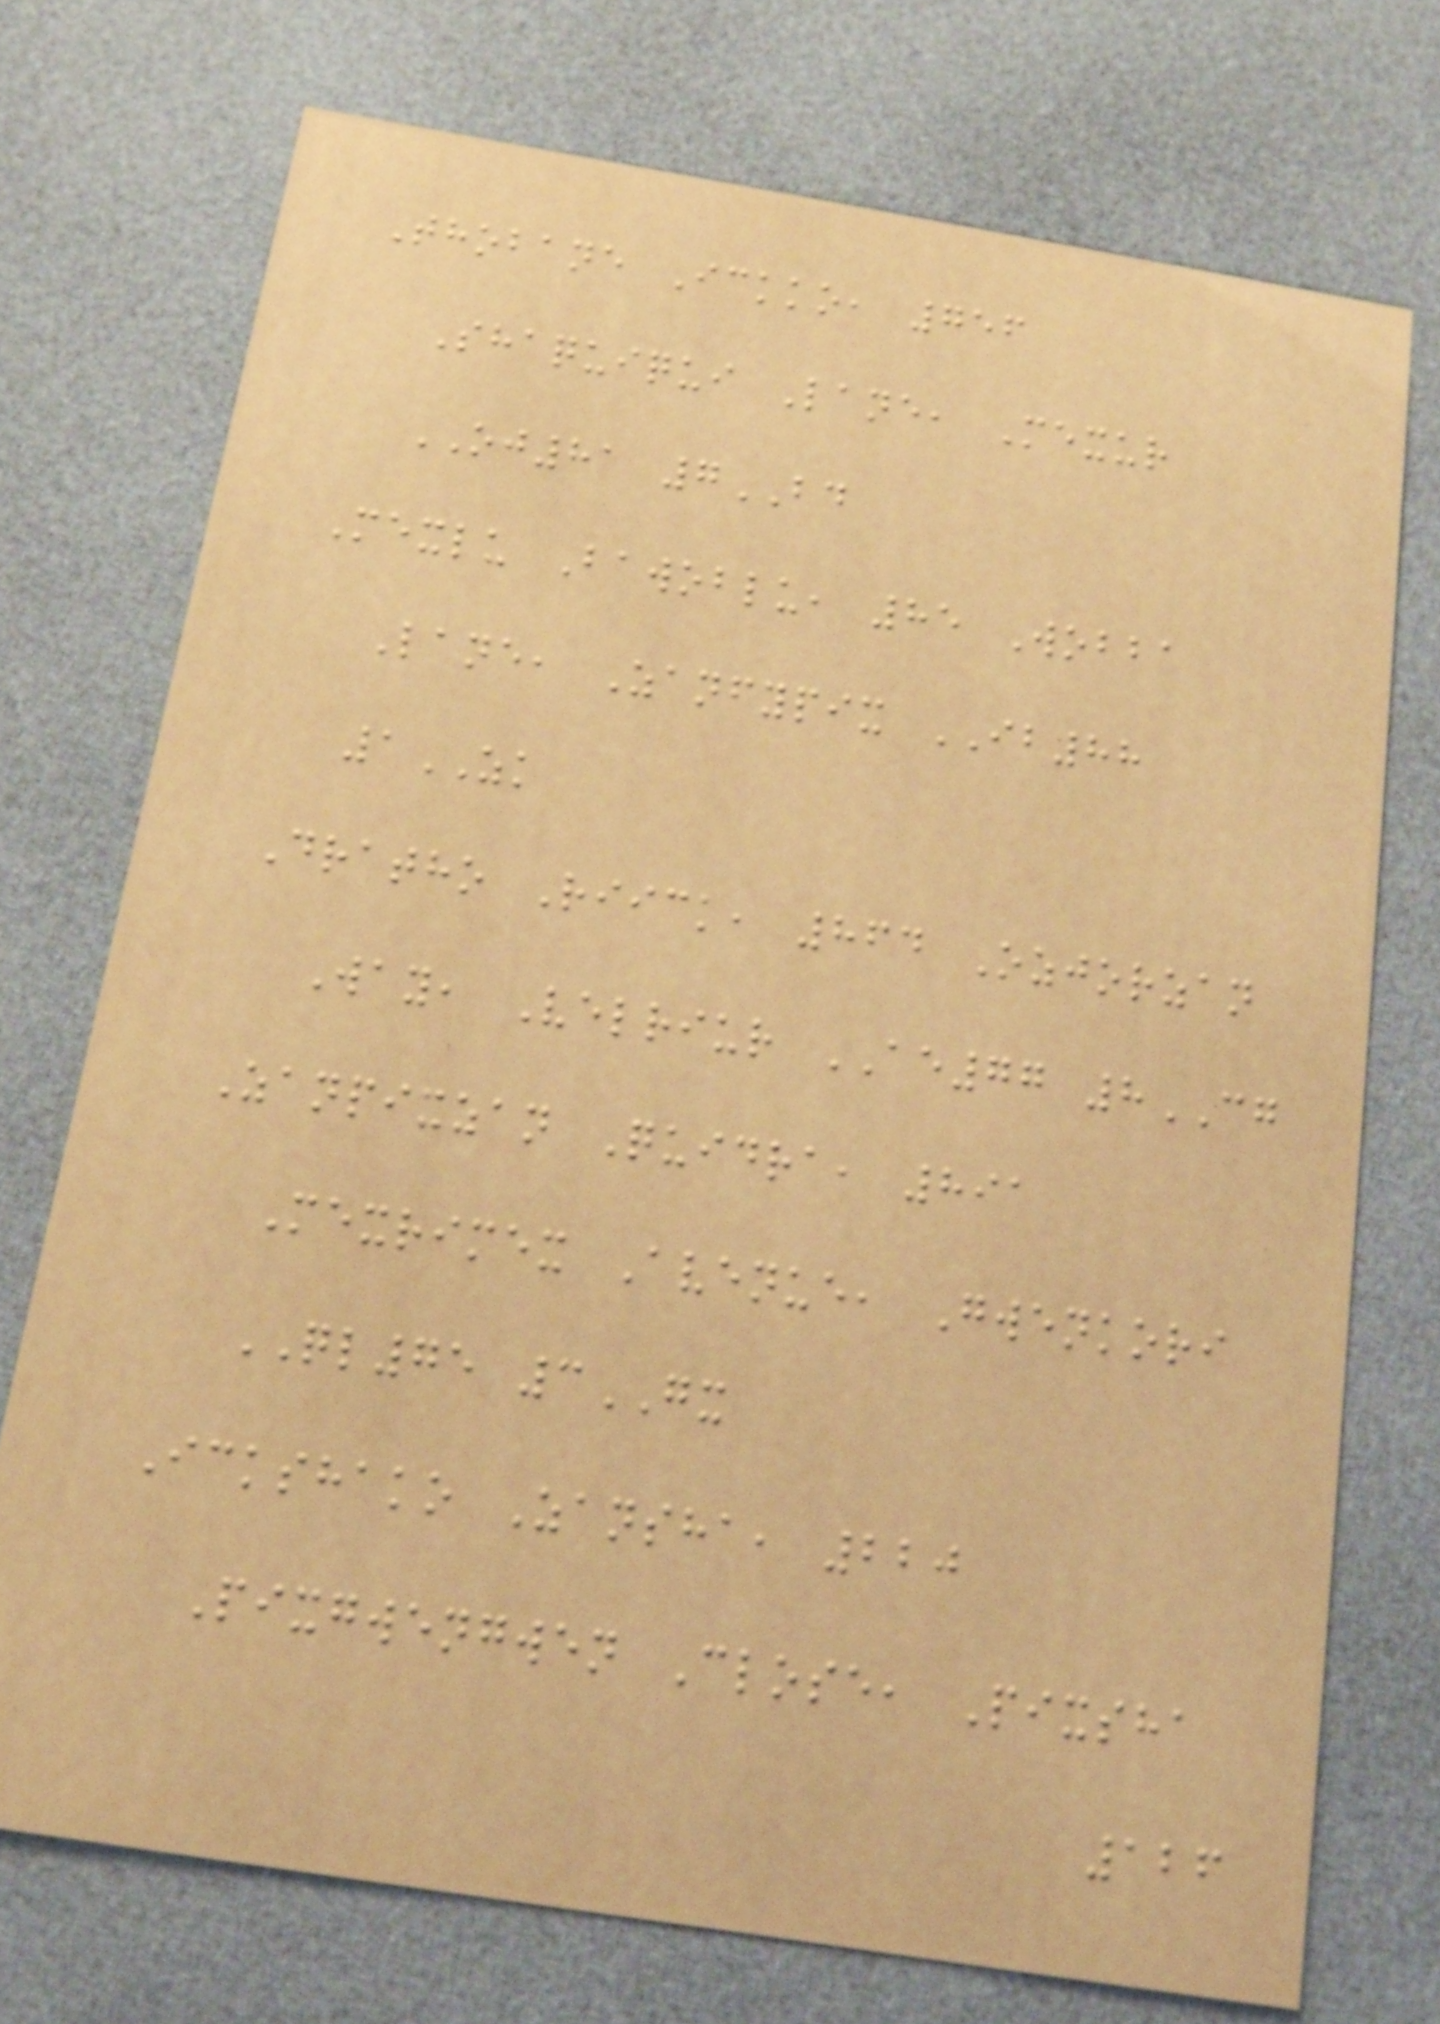Thobane Ickko, 756
Shaquiqui Lane, Mexur
OJ81 7BD
Mexlu Bawoblu, 85 Wobba
Lane, Zanfypix IB88
1ZK
Dratho Riick, 864 Ozjorzan
Way, Velriur AE77 8CG
Zanpixzan Quidra, 891
Mexrimex Avenue, Gwenkori
QL75 3GX
Ickshako Zansha, 220
Pixgwengwen Close, Pixsha
126
